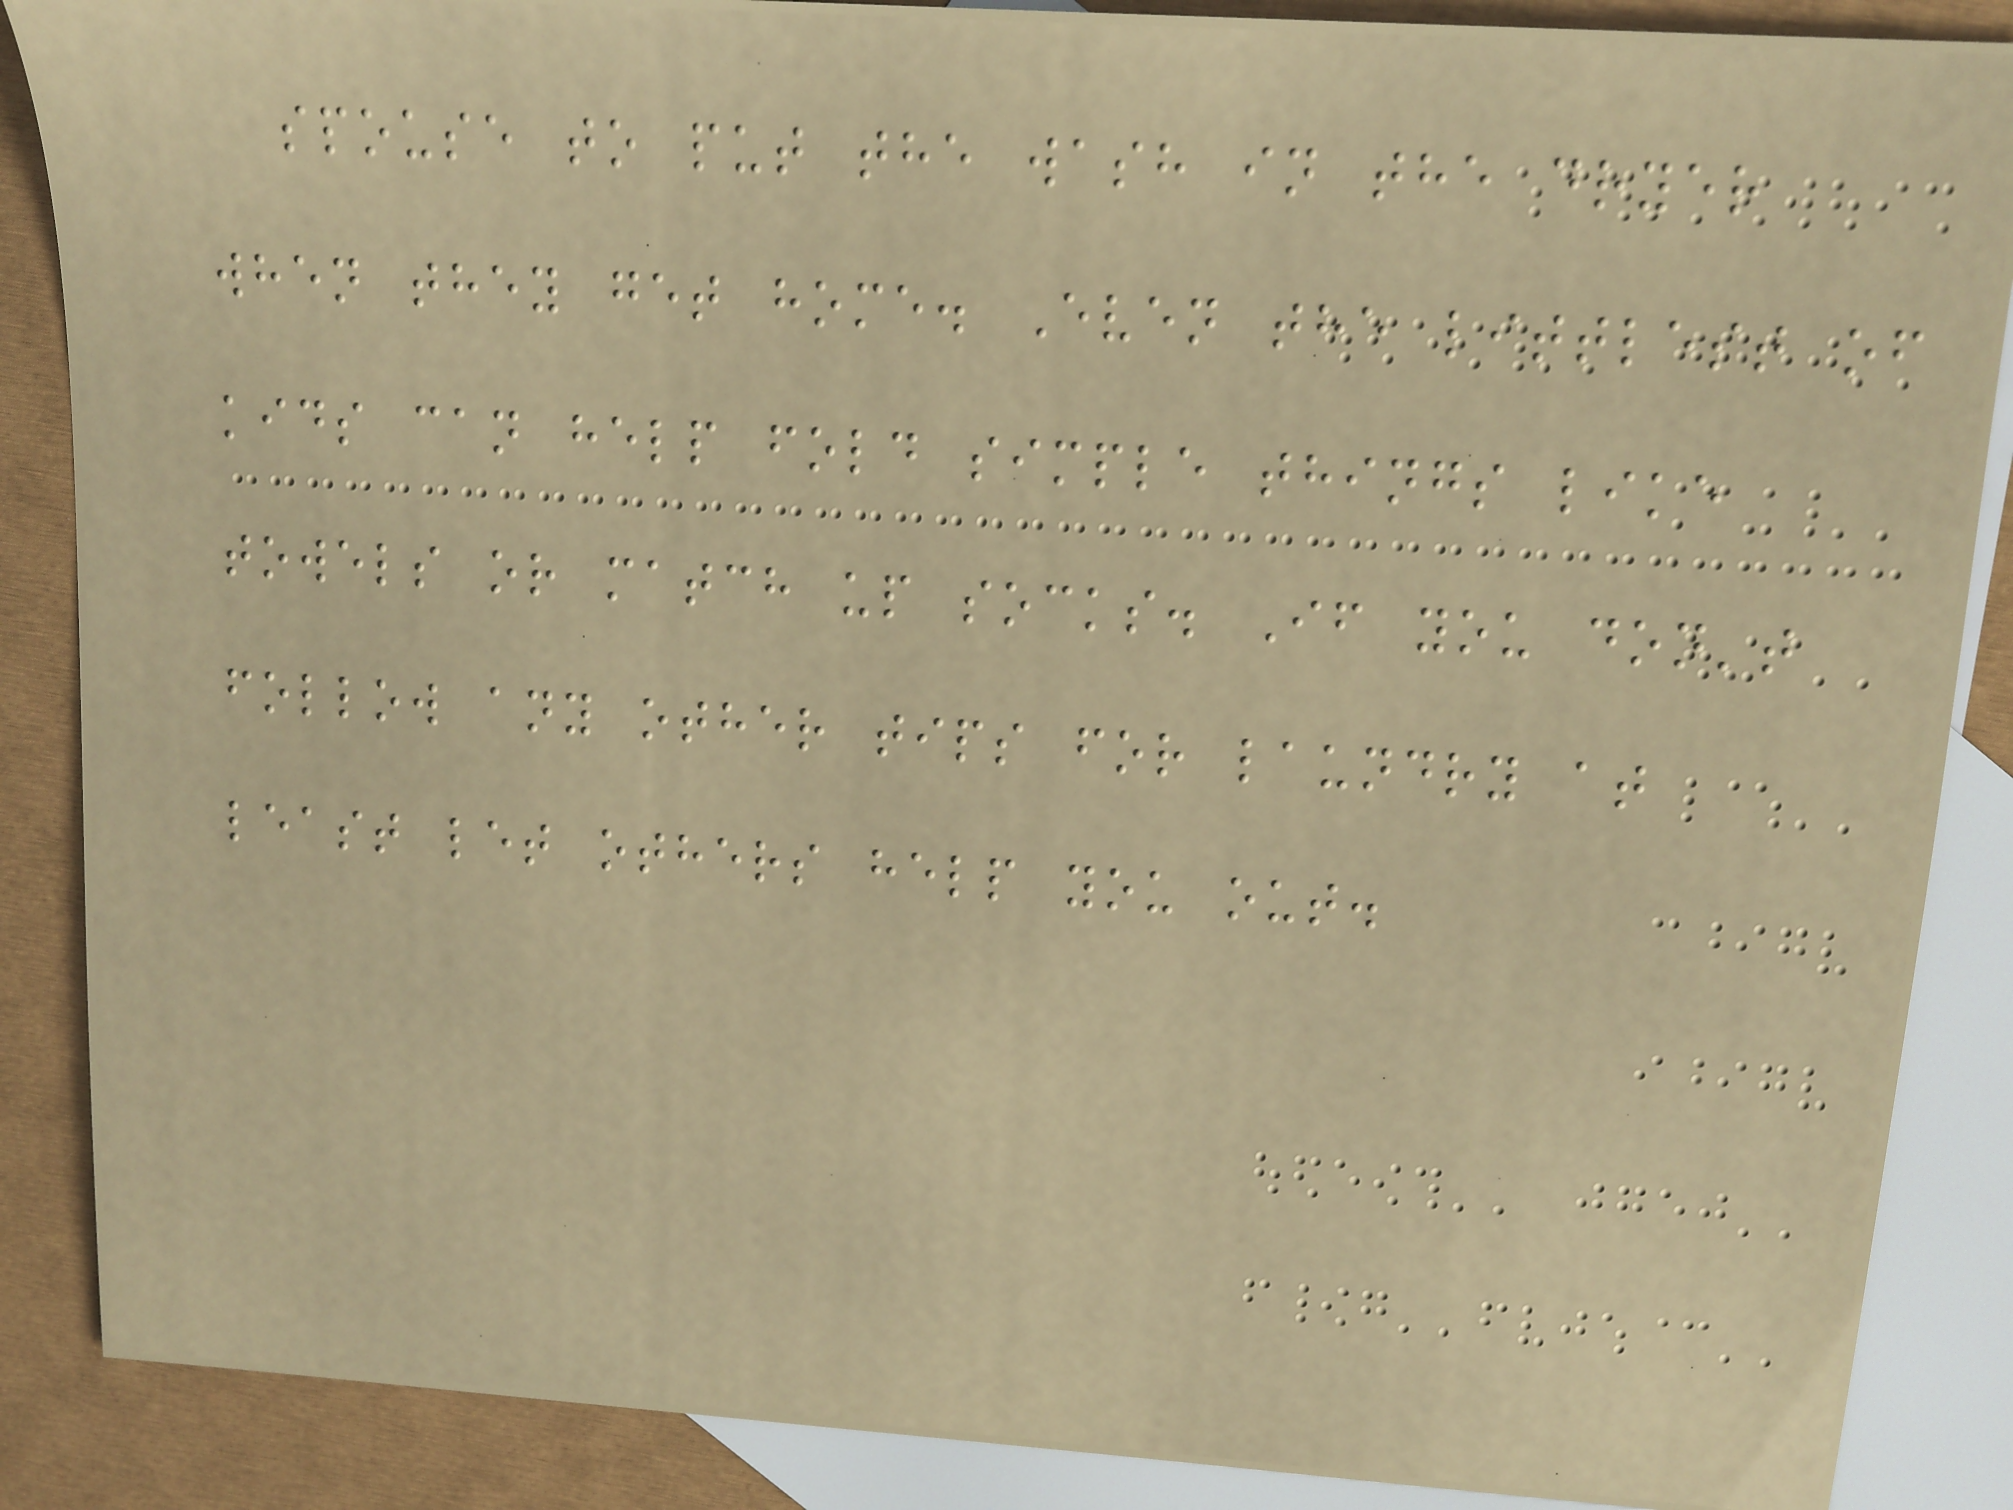spouse to put the wash in the dryer
when they get home. Even the littlest of
kids can help fold simple things like
towels or match up socks. If you don't
follow any other tips for laundry at
least let others help you out.
